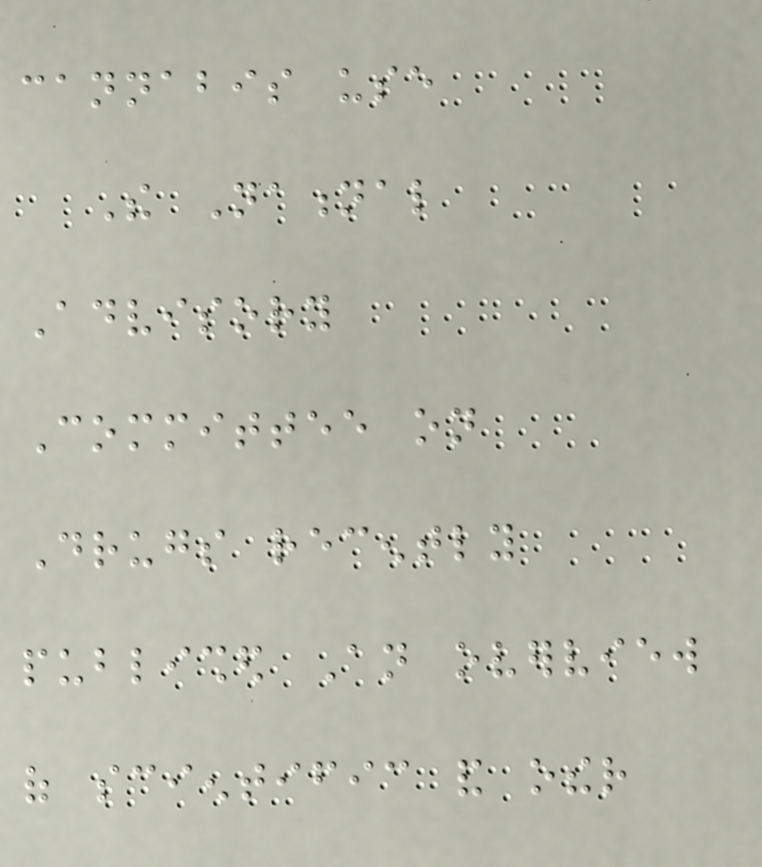cannabis use
The National
Advisory
Committee on
Drugs recently
published An overview
of scientific and other
